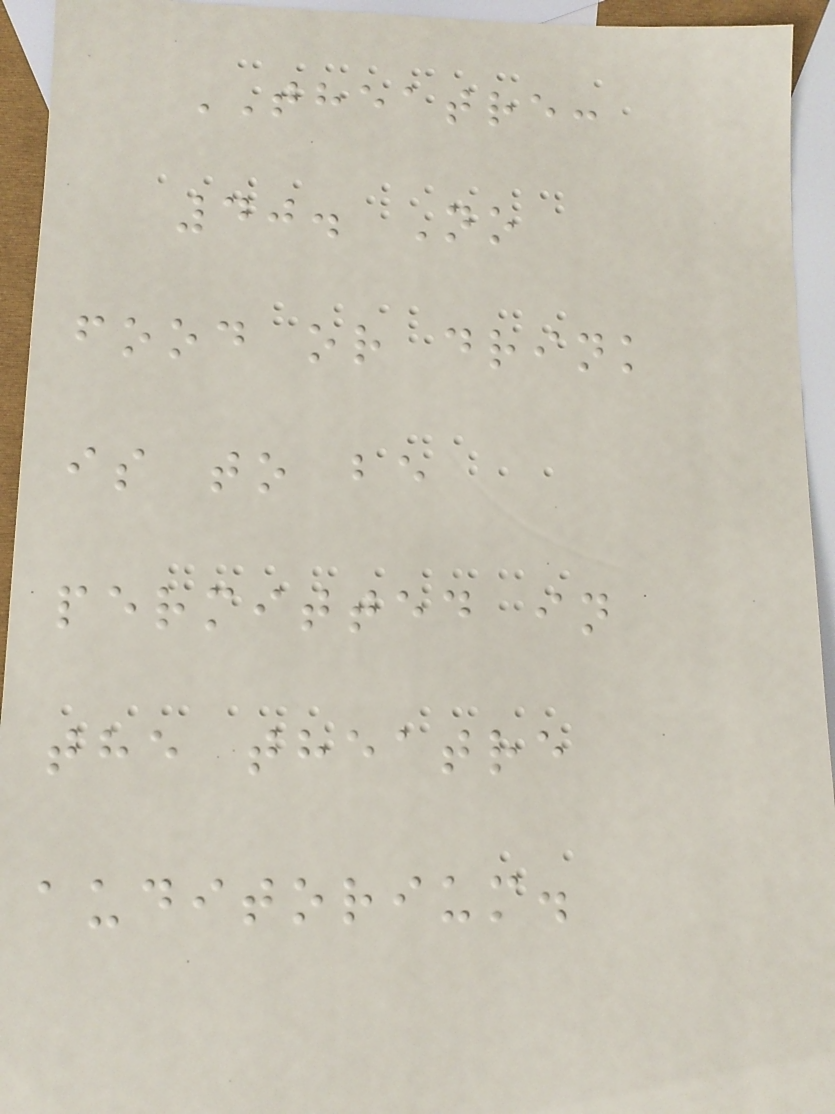THEATRE:
40. No
food or drink
is to be
permitted in
the theatre
auditorium.
